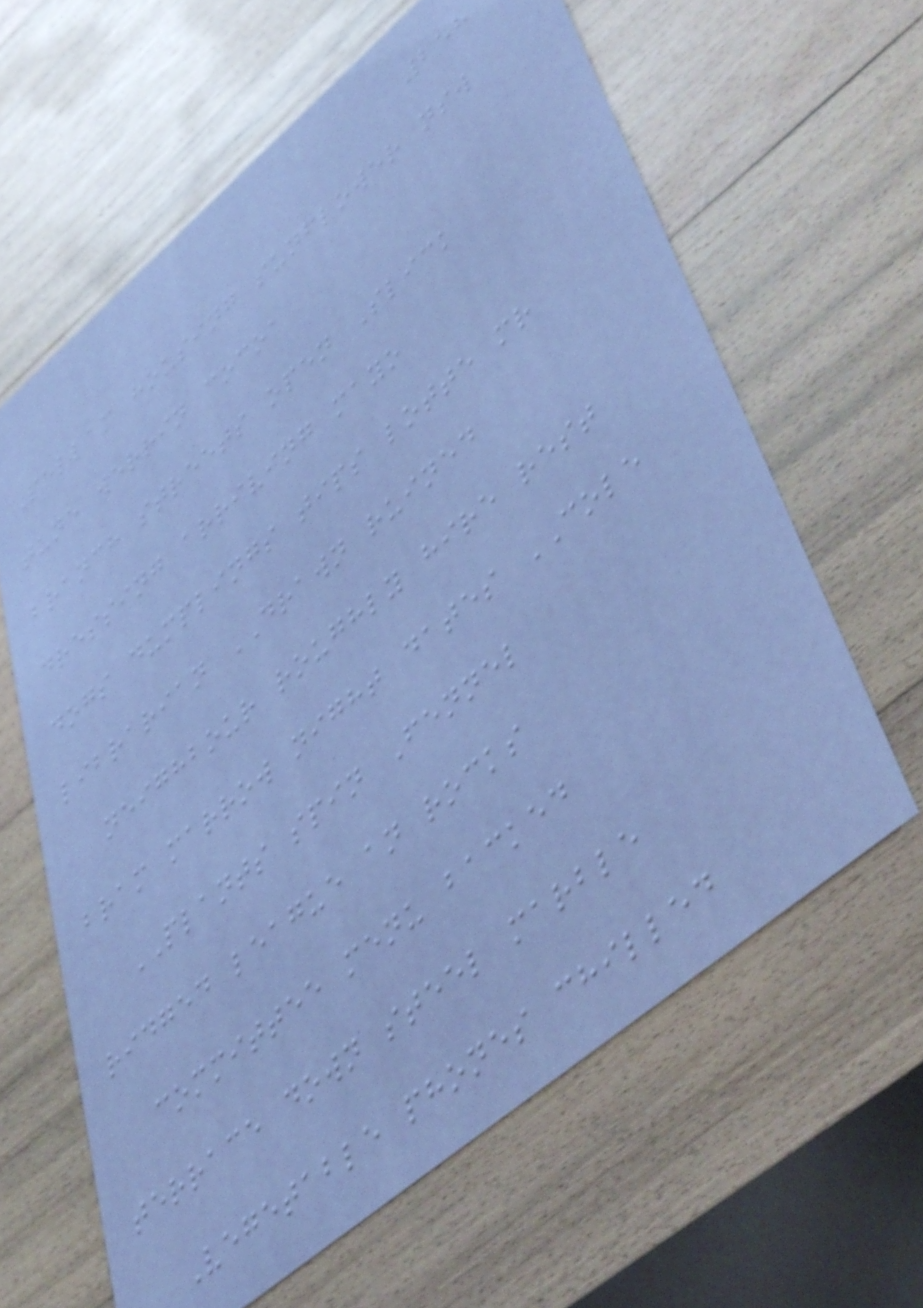258
Pellam housing sunflower nsw
tune werrin cocoa
branch streets open Slick
dressing arriving mayo
dogs dumplings tips lotte mr
librarian DRAWN ruined
neighbour roughly hire rest
bram marrow night dates COLE
PLANTS spin Fennel
ridged league an rocks
committee menu backed
terrace down steel marble
Vegetable phones chilled
